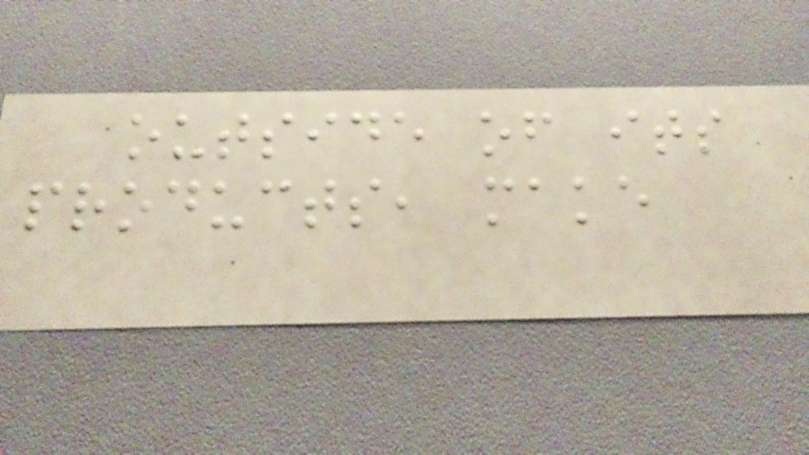outside of its
products, make
